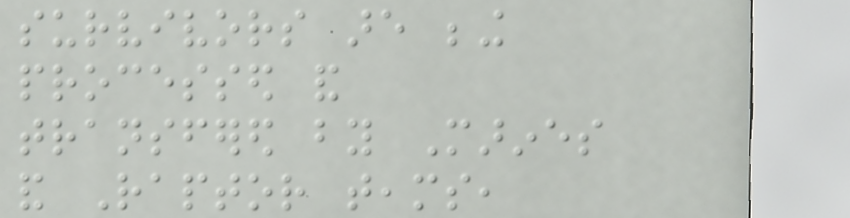survivors are being
processed and
transfered by Marines
and Raptor teams,
